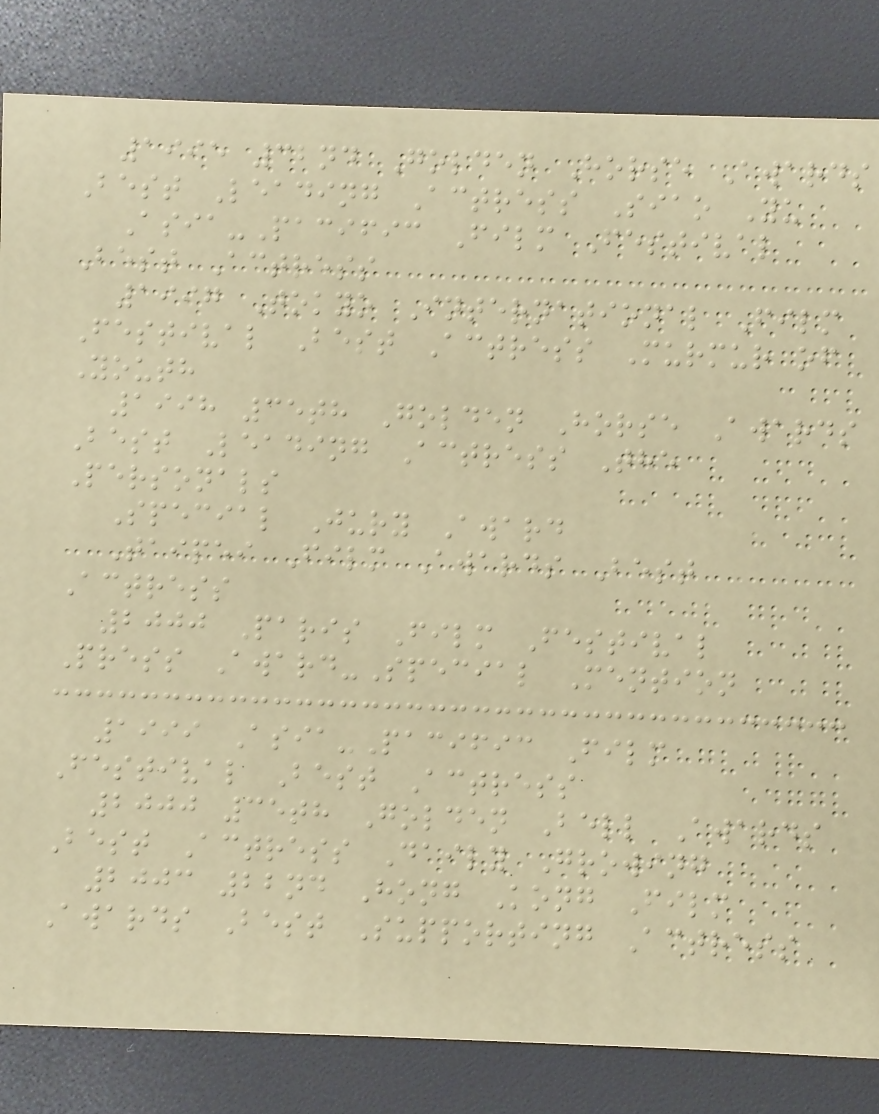1995 32nd Golden Horse Awards
Best Leading Actress Siao Yu
Asia-Pacific Film Festival
Best Actress
1997 Tokyo International Film
Festival Best Actress Murmur of
Youth
1998 35th Golden Horse Awards
Best Leading Actress The
Personals
Special Jury Award
Taipei Film Awards Best
Actress
2000 Paris Film Festival
Press Award-Special Mention
1999 Asia-Pacific Film
Festival Best Actress
2000 35th Golden Bell Awards
Best Actress Daily Growing
2003 22nd Hong Kong Film
Awards Best Supporting Actress
